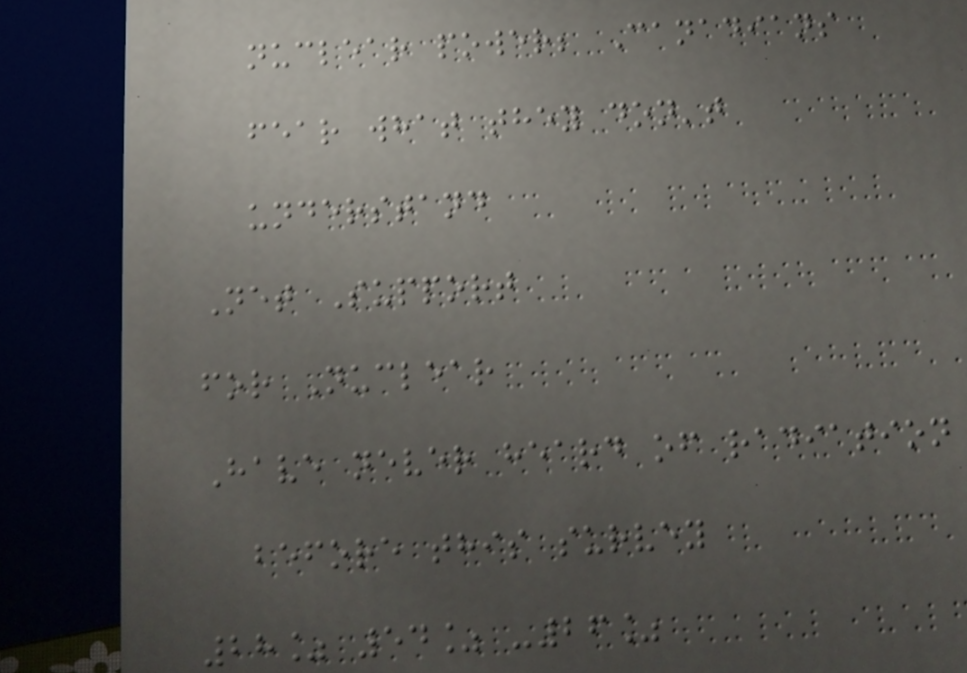nuclear power; Canadians
fear what they don't
understand
Net Support
for Nuclear
Have never heard of radiation
before this survey
28% 54% -26%
